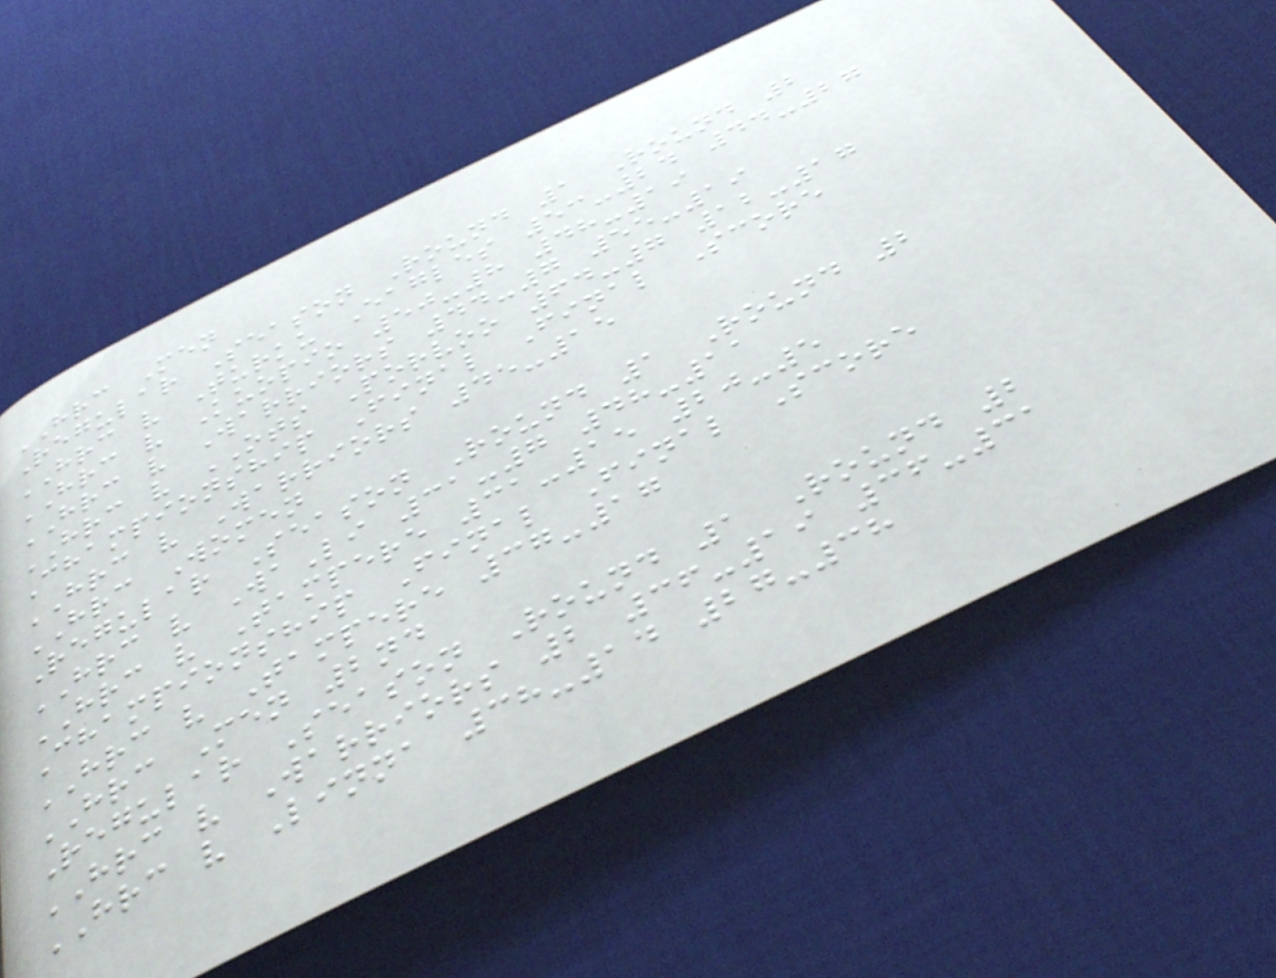HRC Men
Regular Season Round 1 Round 2
HRC v Turku Eagles 53-24 44-27
HRC v Kuopio 50-8 48-19
HRC v Warriors 44-7 55-19
HRC v OTS Porvoo 64-7 12-17
Championship Final Final Score
HRC v Warriors 45-15
HRC Women
Regular Season Round 1 Round 2
HRC v WaLi 31-7 48-11
HRC v Tampere 31-15 20-5
Championship Final Final Score
HRC v Tampere 37-17
HRC Men 2nd
Regular Season Round 1 Round 2
HRC v Warriors 2 36-19 36-31
HRC v Linna 38-14 27-38
